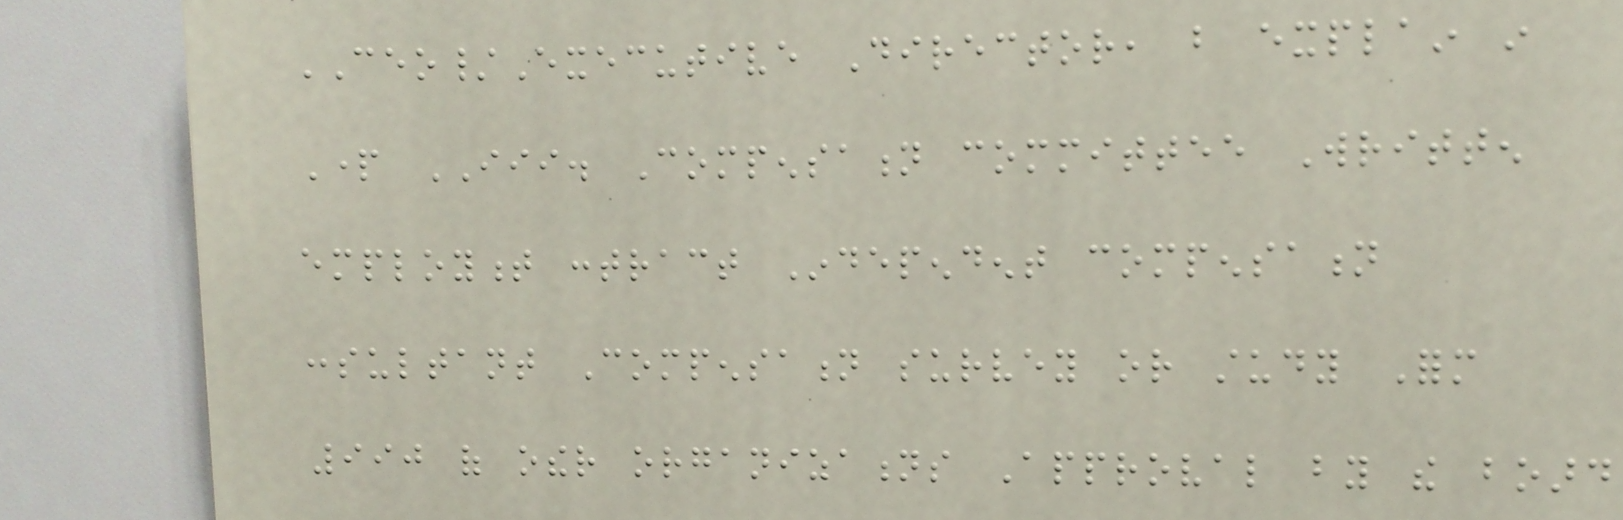CEO/Executive Director, but explain in
Part III. Compensation committee Written
employment contract Independent compensation
consultant Compensation survey or study Form
990 of other organizations Approval by the board
